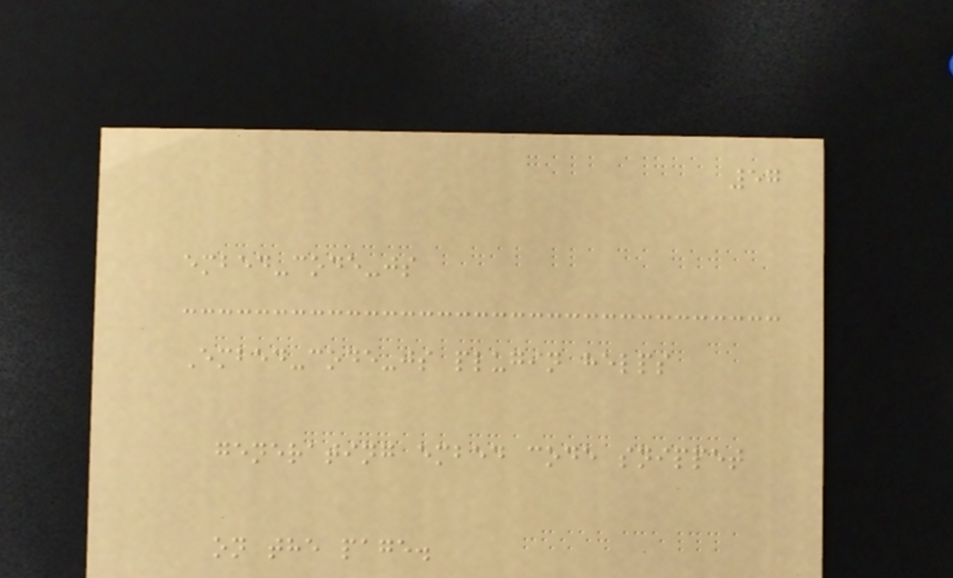57
embed-code-js
Embed-code-js plugin helps
generating embed code snippet
on the page.
